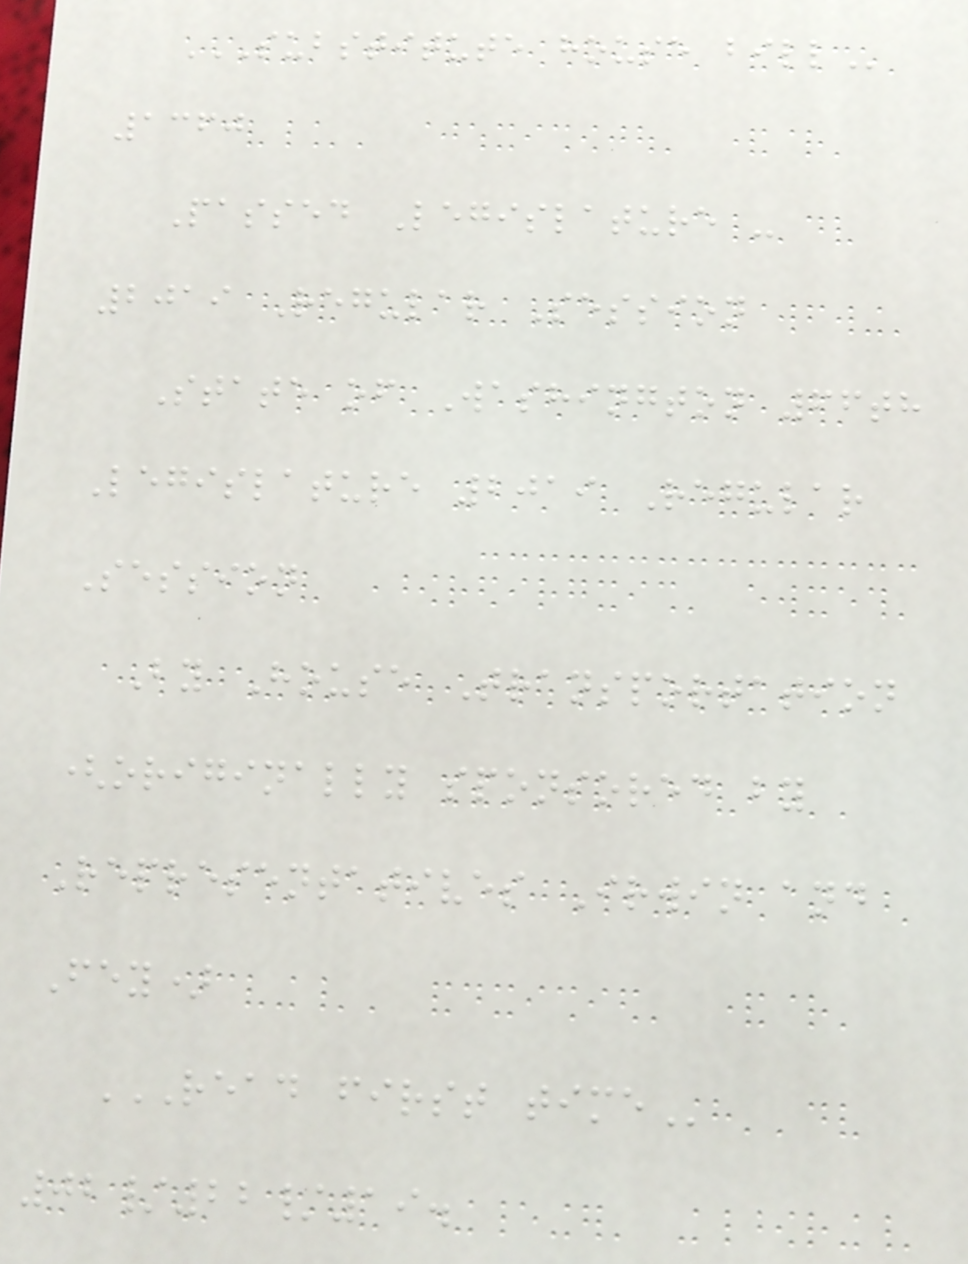SUBSTITUTE HOUSE BILL
1360
Passed Legislature -
2019 Regular Session
State of Washington 66th
Legislature 2019 Regular
Session
By House Transportation
(originally sponsored by
Representatives Irwin and
Fey)
READ FIRST TIME
02/22/19.
